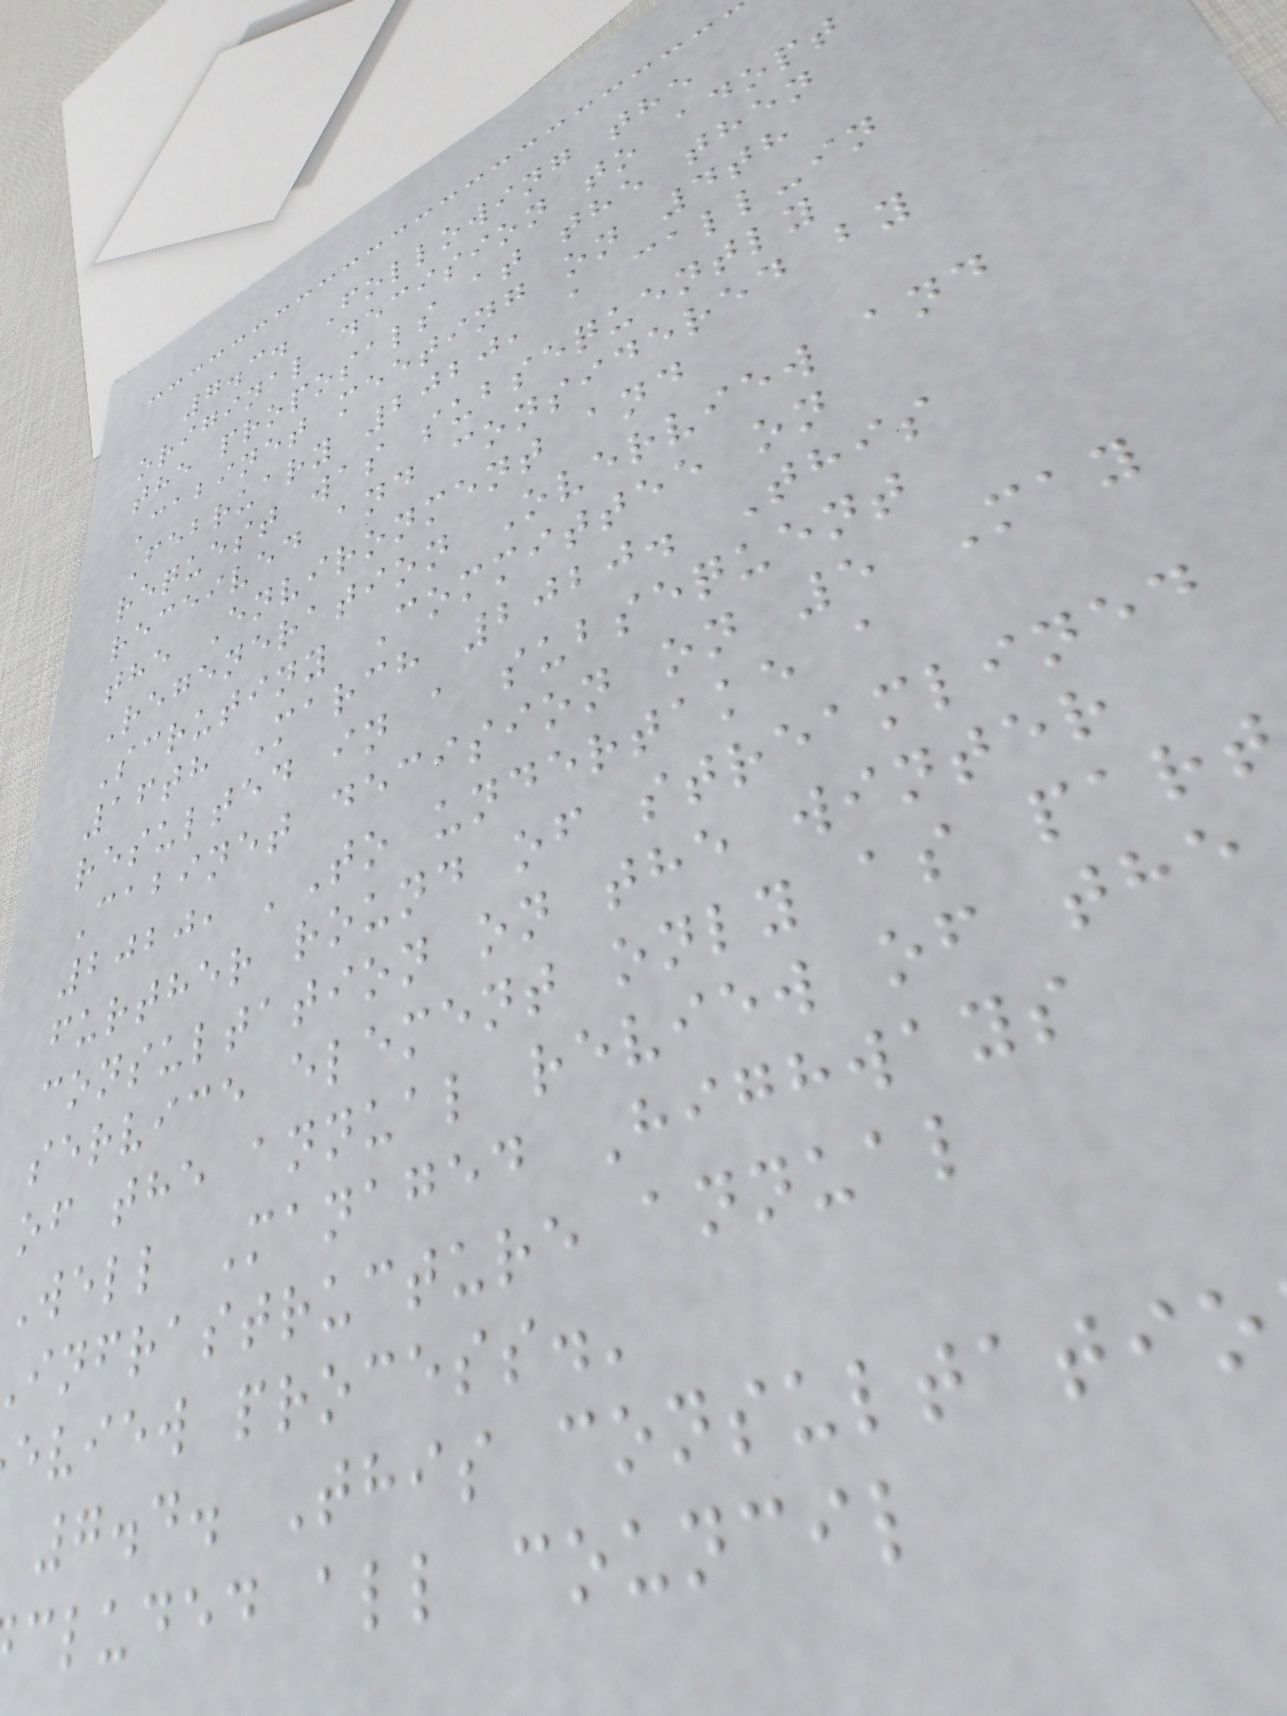7.3. Following the
original decision to adopt
the proposals at the then
Cabinet meeting on 4th
February 2020, a call-in
request was subsequently
received and considered by
the Environment and
Regeneration Overview and
Scrutiny Committee on
16th March 2020. This
resulted in a subsequent
Cabinet decision on 5 May
2020, 'To undertake a
further round of streamlined
consultation on the winter
service element only as part
of the annual review of the
Well Managed Highways
infrastructure annual
eview process.'
7.4. This consultatio
cluded all council
